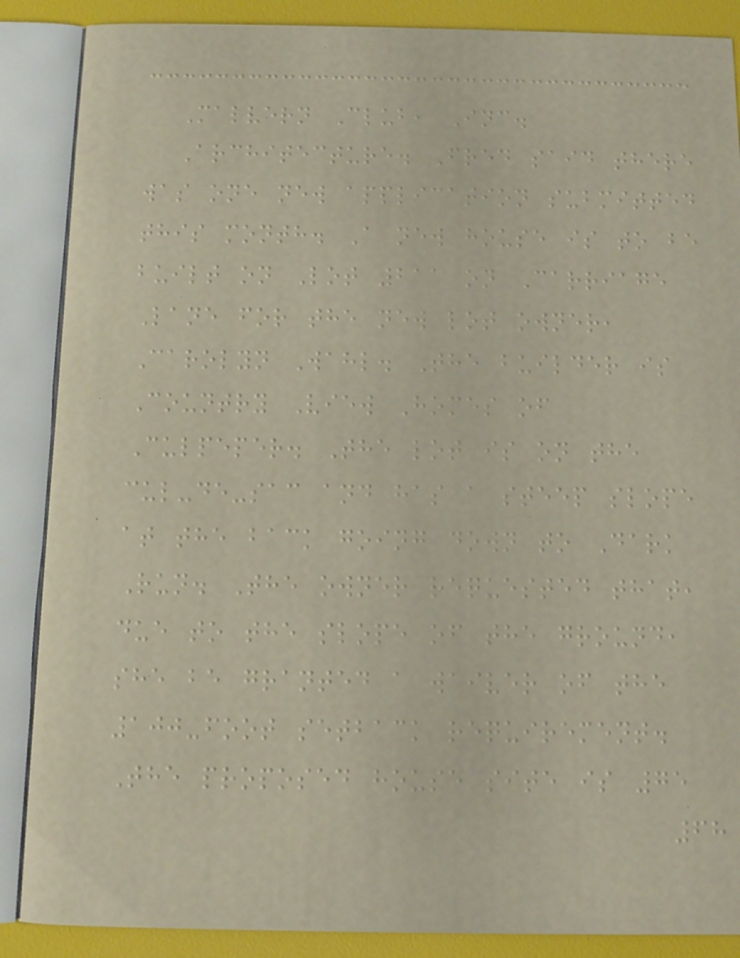Malvern Club, Inc.
Architecture. Fred said there
was one new application submitted
this month. A new house is to be
built on Lot 211 on Carriage
Lane for the new lot owner,
Carolyn Wahl. The builder is
Country View Homes of
Culpeper. The lot is on the
cul-de-sac and has a steep slope
at the back going down to Dark
Run. The owner requested that,
due to the slope of the ground,
she be granted a waiver of the
100-foot setback requirement.
The proposed house site is 75
68
